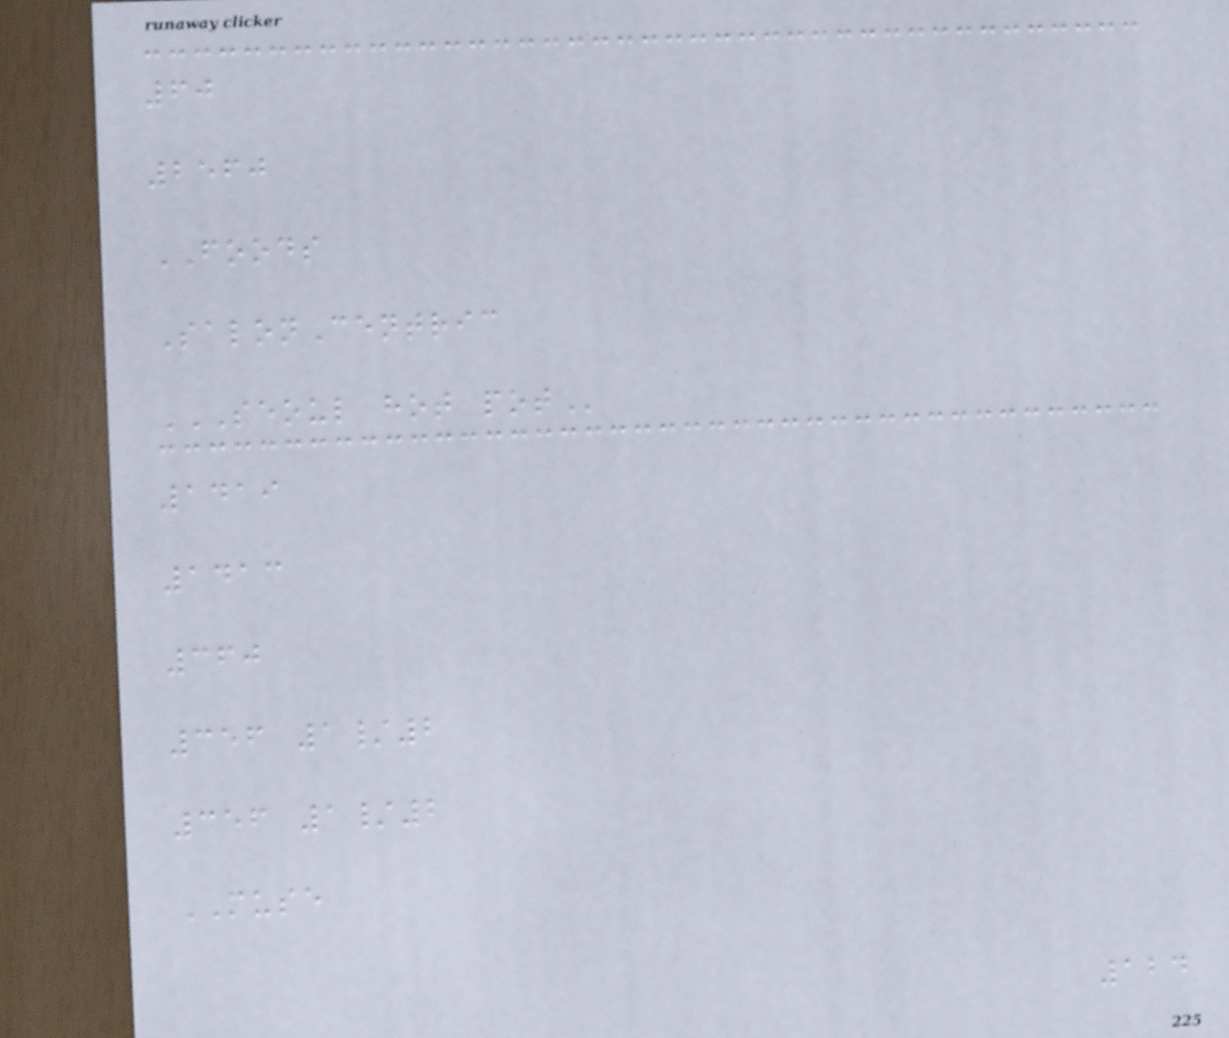60
2560
FOODS
SalonCentric
SEOUL HOT POT
1419
1413
360
356 1/2
356 1/2
MUSE
124
